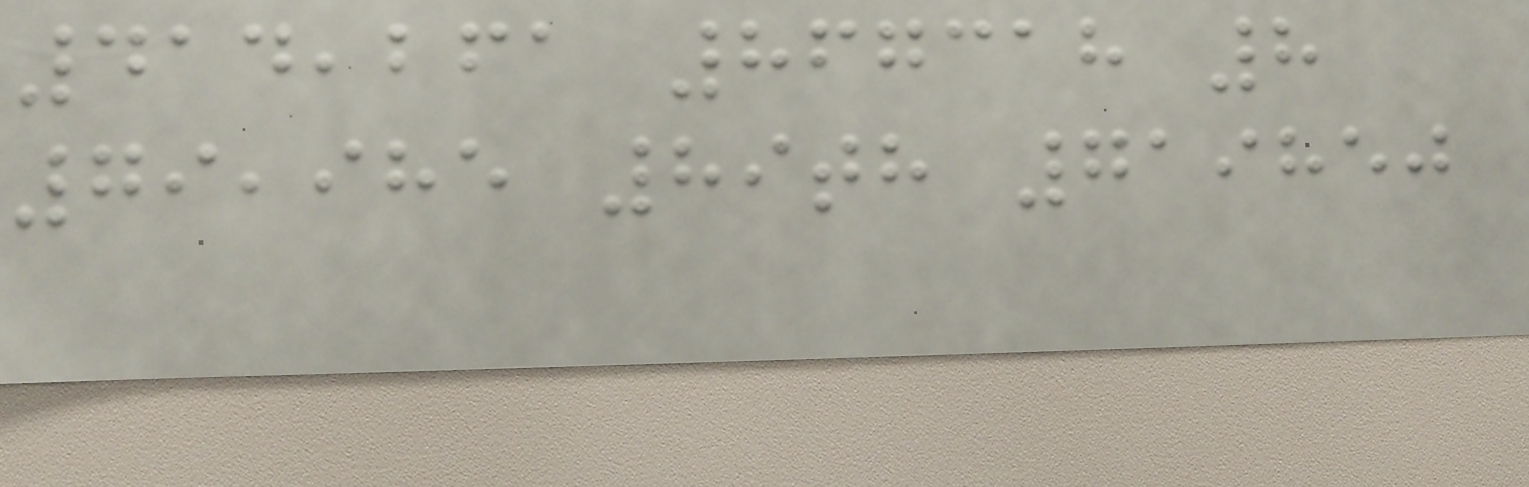414,261 867318 8
79,985 89th 719850
